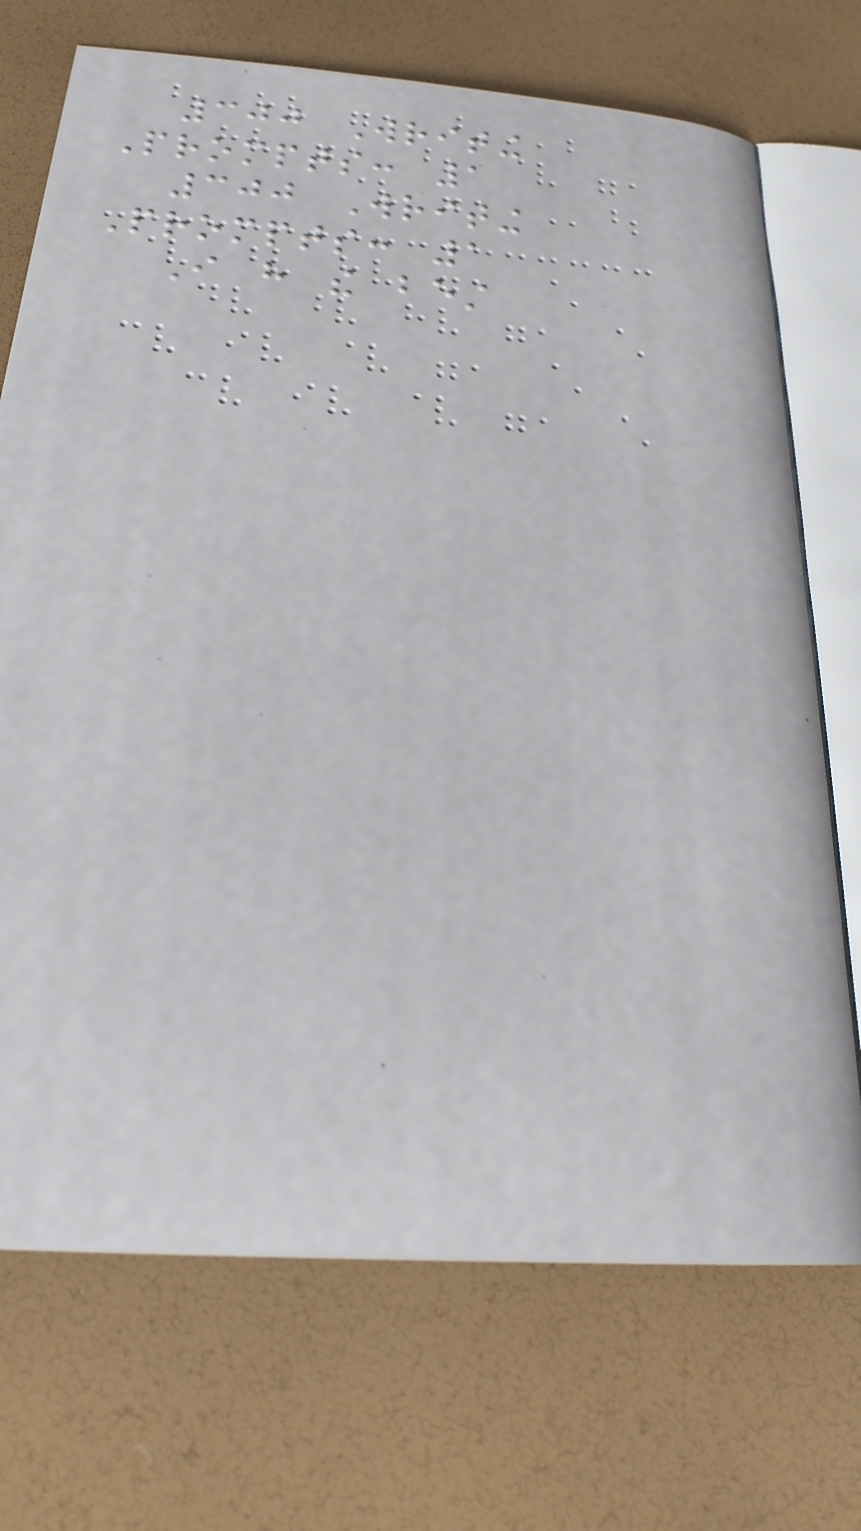300 Writing
Prompts: 1
300 Writing
Prompts: 1
I have the best
